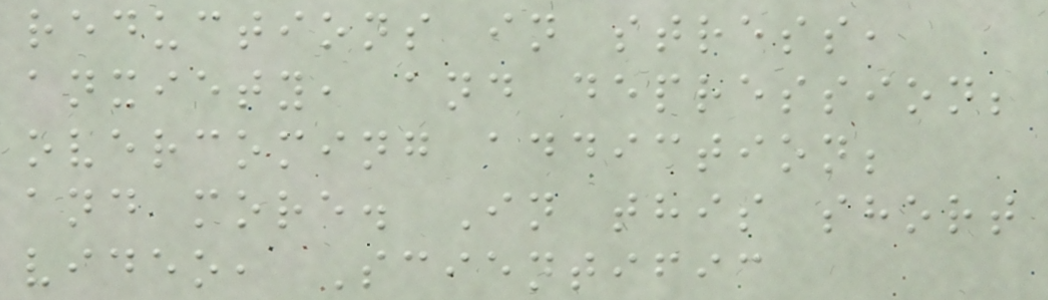reductions in stress,
anxiety, and depression;
overcoming addiction;
and more. In this short
video, Scientific
